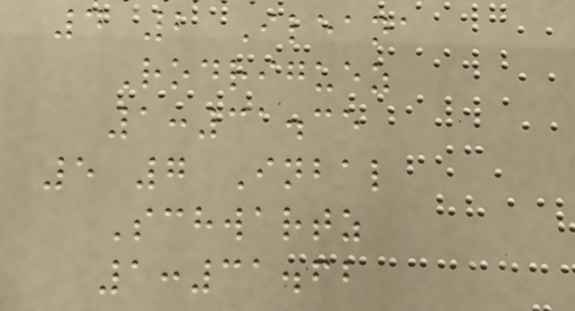4 2 Ileana
Rodriguez
1:31.35
5 7 Inbal
Schwartz
1:31.62
